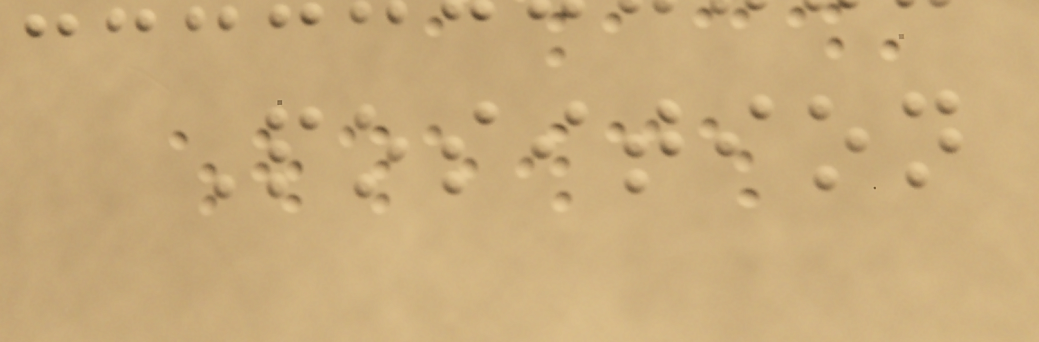Position
